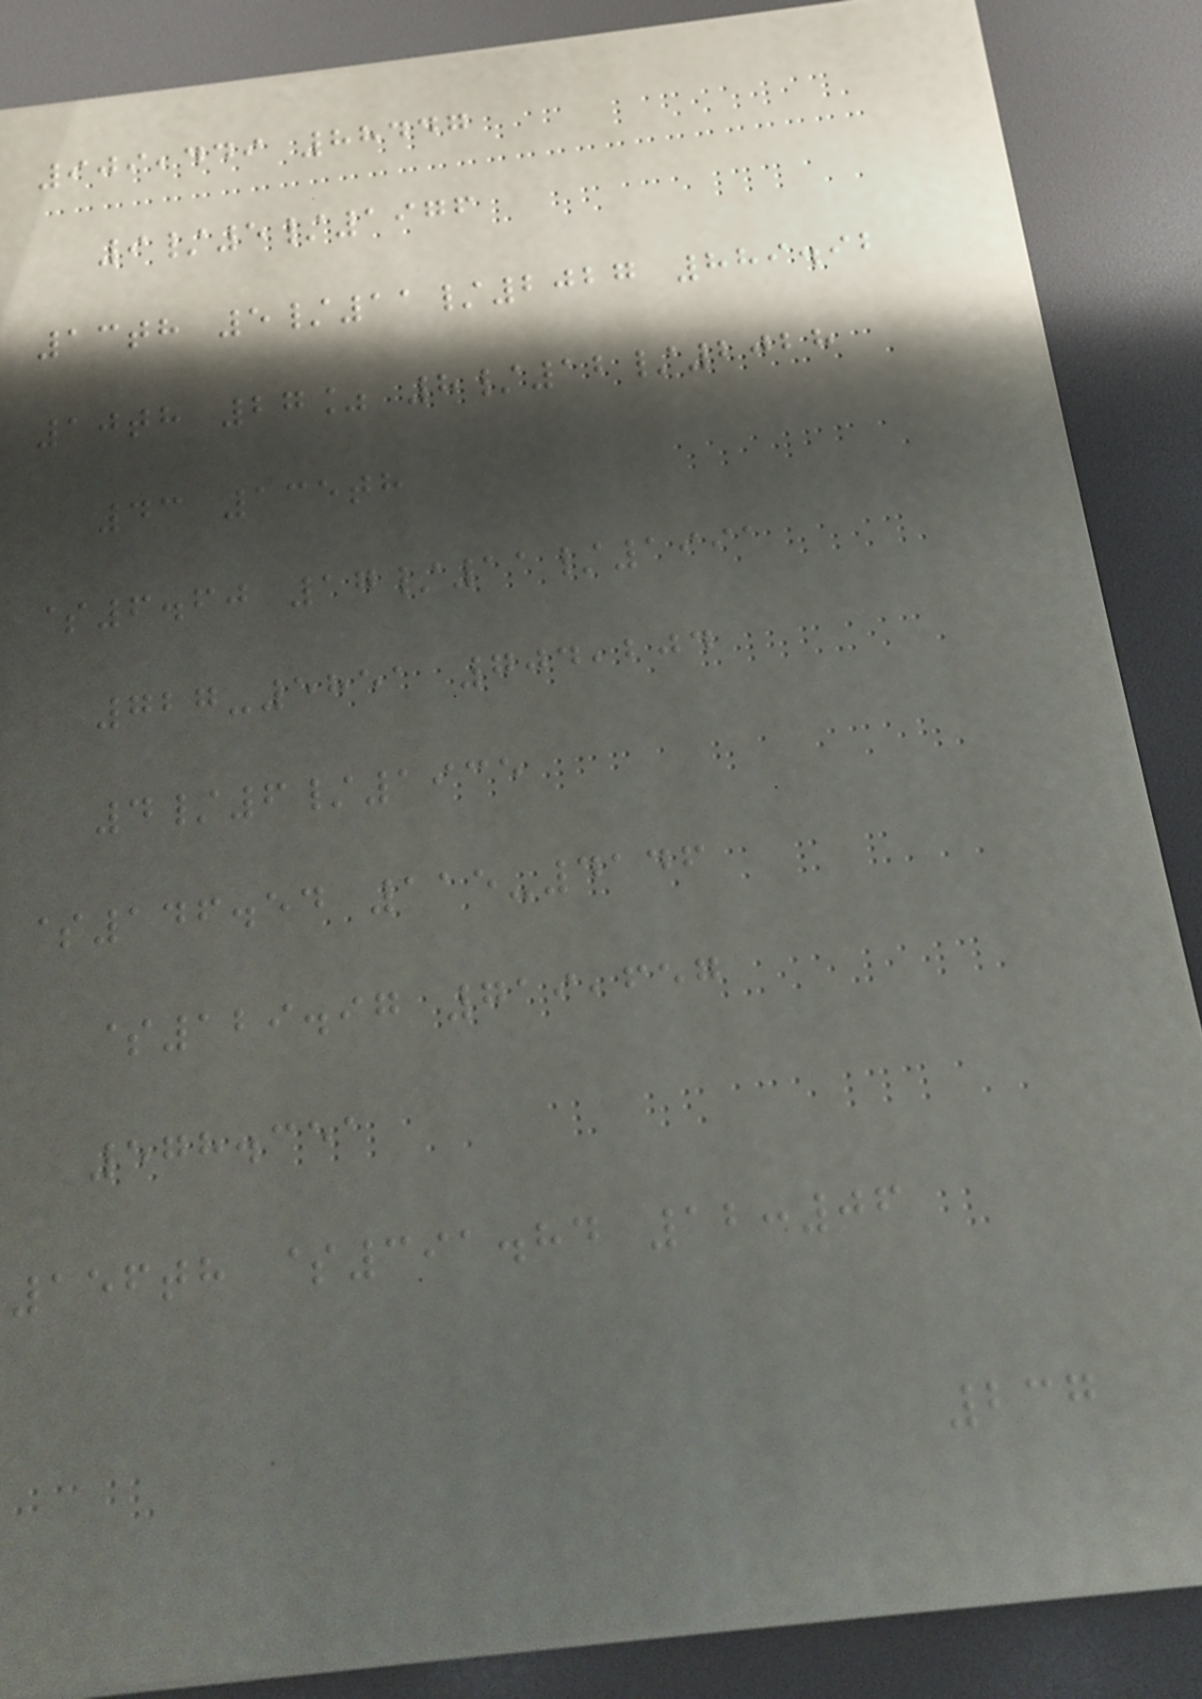909,449 88447
9/5/1976
13th 5/11/2027 889.92
10th 27% 8/12/2028
43 135th
$6.60 17/11/1991
727-5851 704,204
4/6/1935
$146.54 115-4146
$129.97 719,657
578.351
156th $391.84 12:06
237
